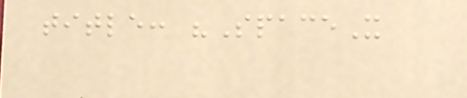title: "SpaceX
